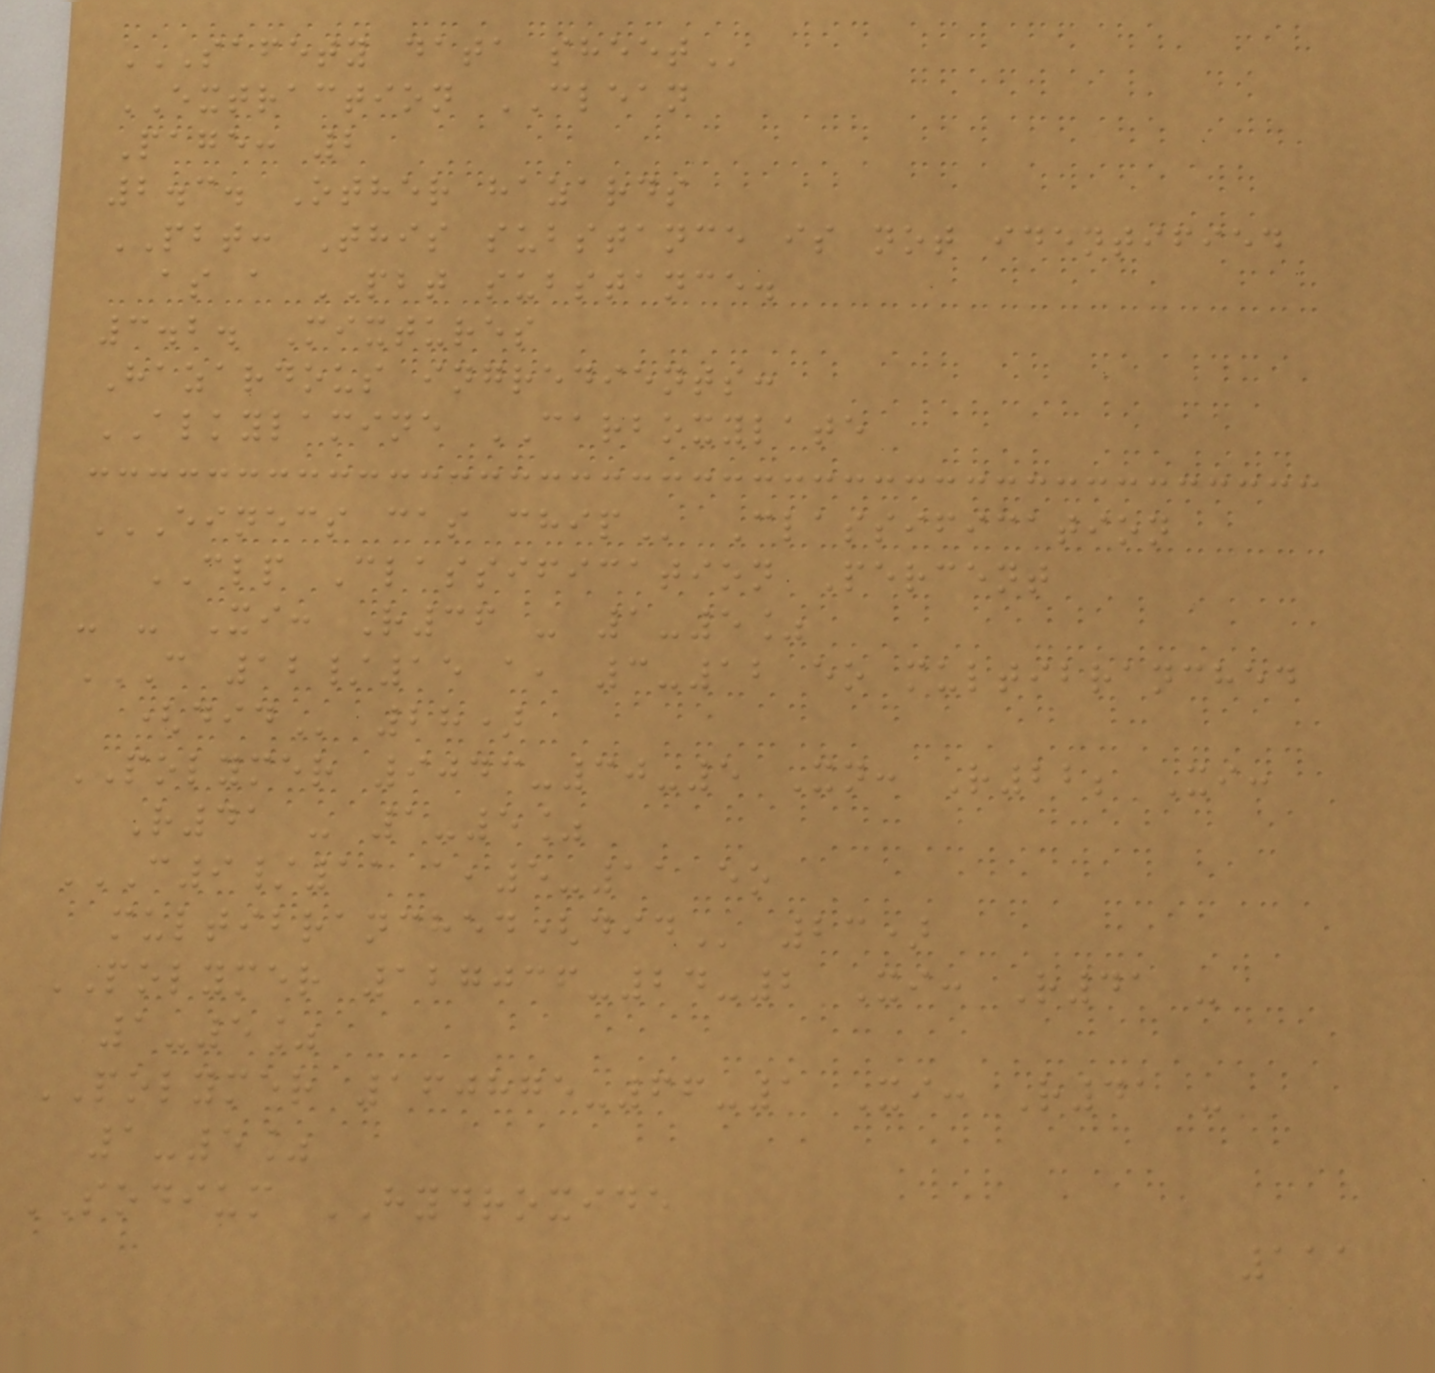SAFETY DATA SHEET
EXTRACTION CLEAN
Page: 2
2.3. Other hazards
PBT: This substance is not identified
as a PBT substance.
3.2. Mixtures
Hazardous ingredients:
ALKYLAMINE CARBOXYLATE
EINECS CAS CHIP Classification
CLP Classification Percent
- - Xi: R36 - 1-5%
C 12/15 A, 3-12 EO MULTIBRANCHED
(DID 28)
POLYMER 9043-30-5 Xn: R22; Xi:
R41 - 1-5%
C9/11 A,5-11 EO
MULTIBRANCHED(DID 23)
POLYMER 127036-24-2 Xi: R41 -
1-5%
POLYMER 160875-66-1 Xi: R41 -
1-5%
SODIUM HYDROXIDE
111
